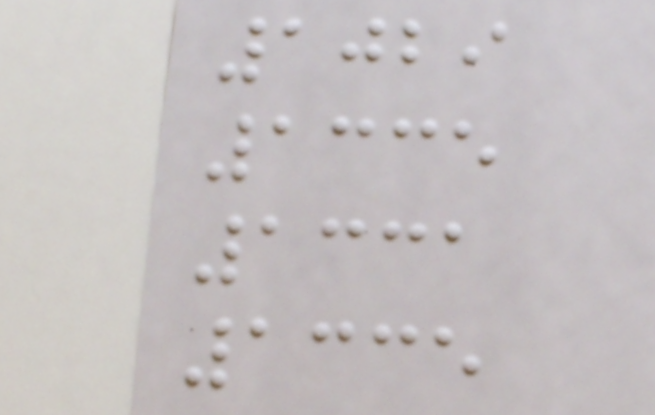1029
1335
1331
1335
